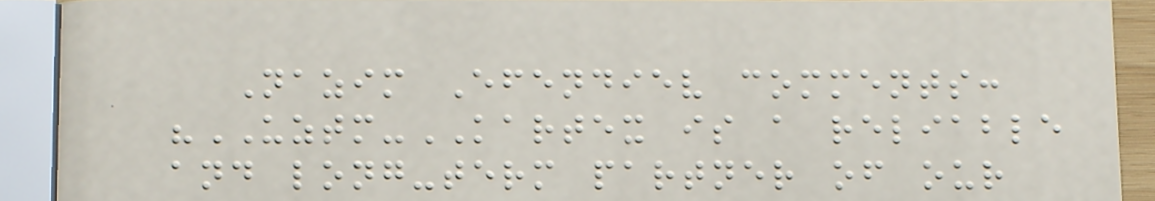Nazim Efendiev comments:
"UZTM-KARTEX is a reliable
and long-term partner of our
